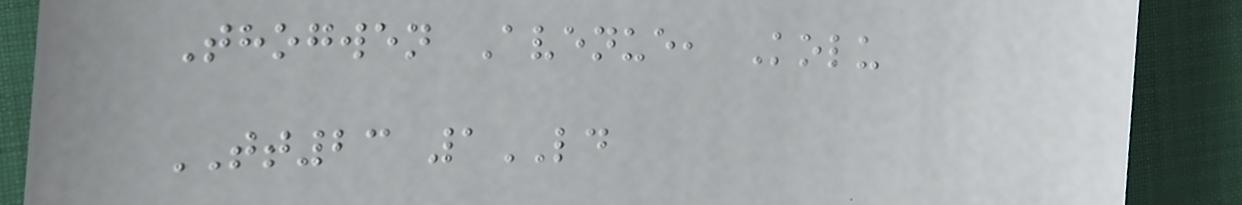Thogwen Avenue, Kolu
TT23 1LD
